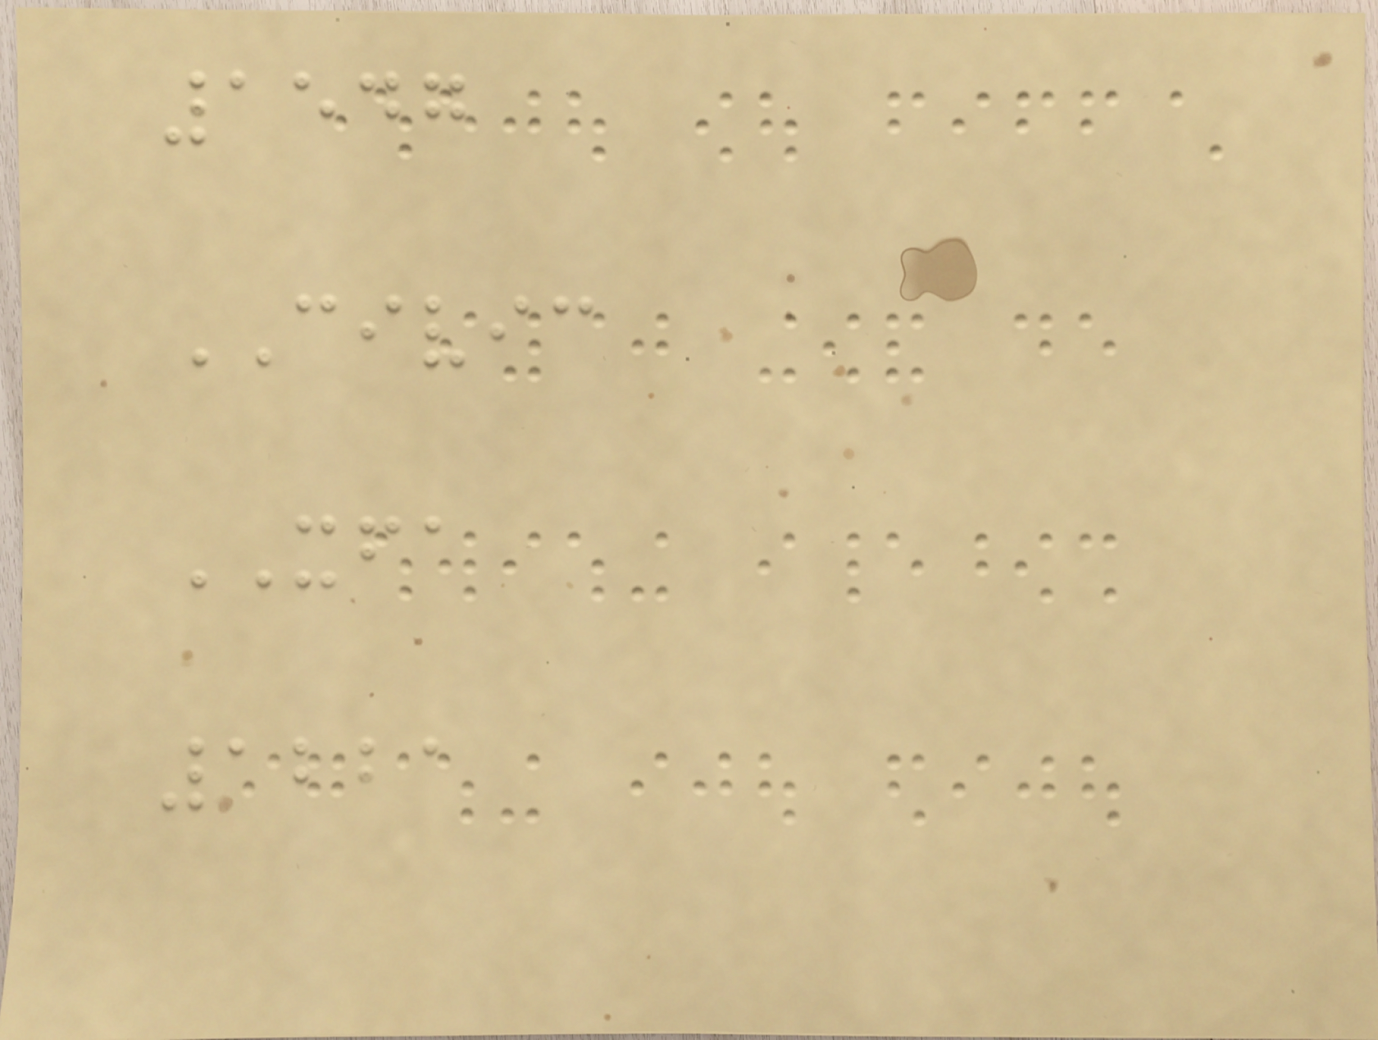1547
CIVIC
XFA
1221
